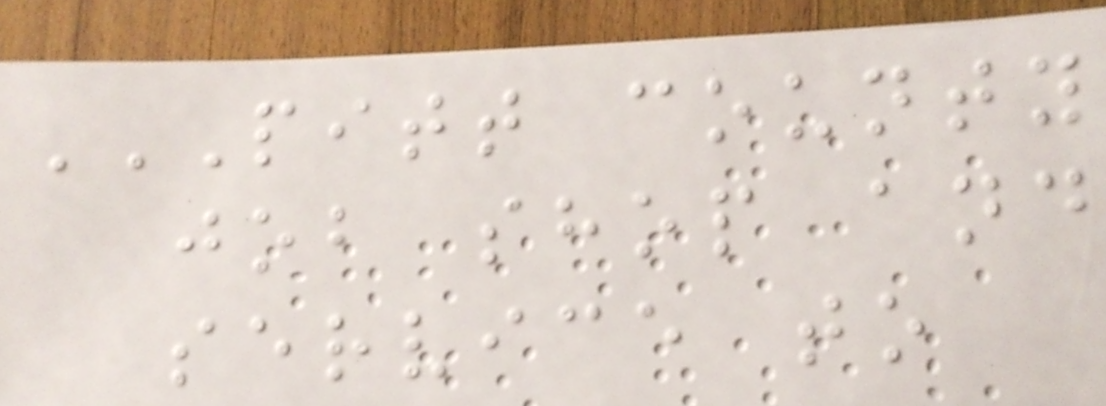PITT COUNTY
JOB SHOP AND
SERVICE TO
